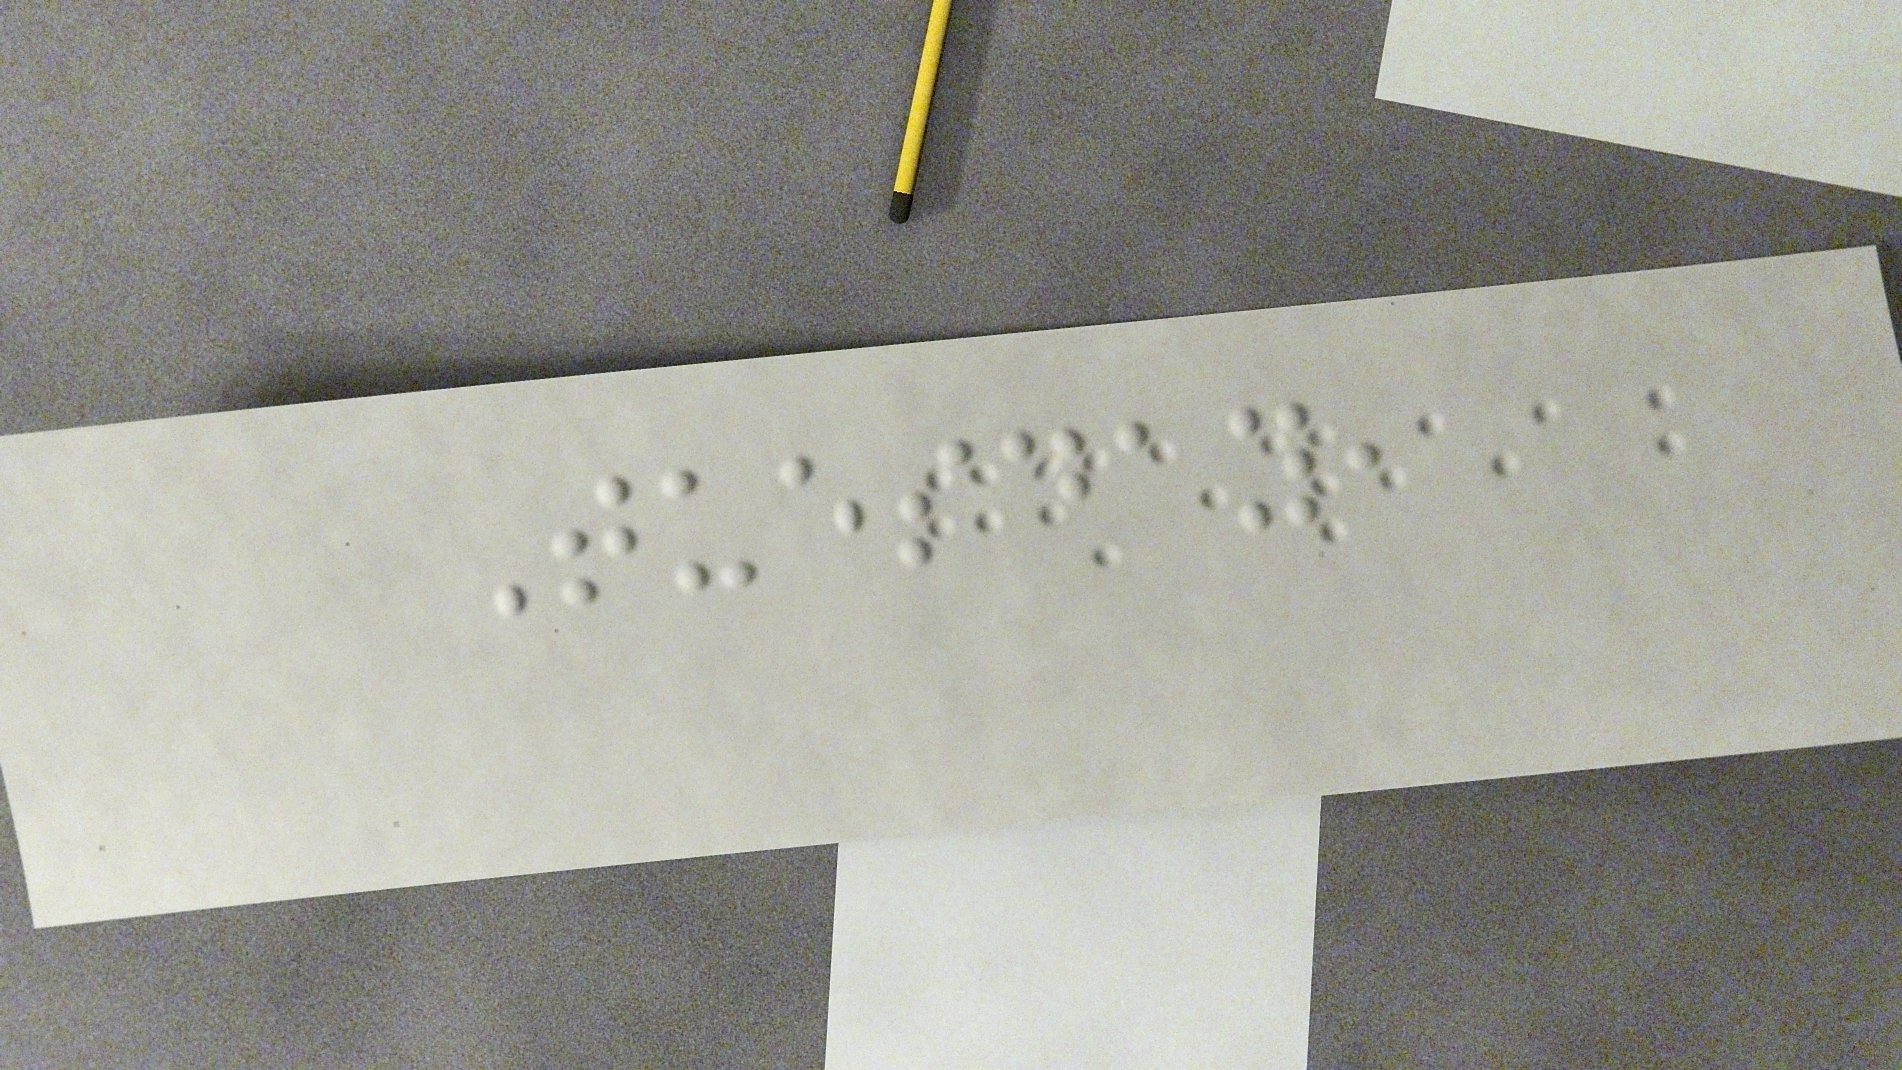Tuesday,
